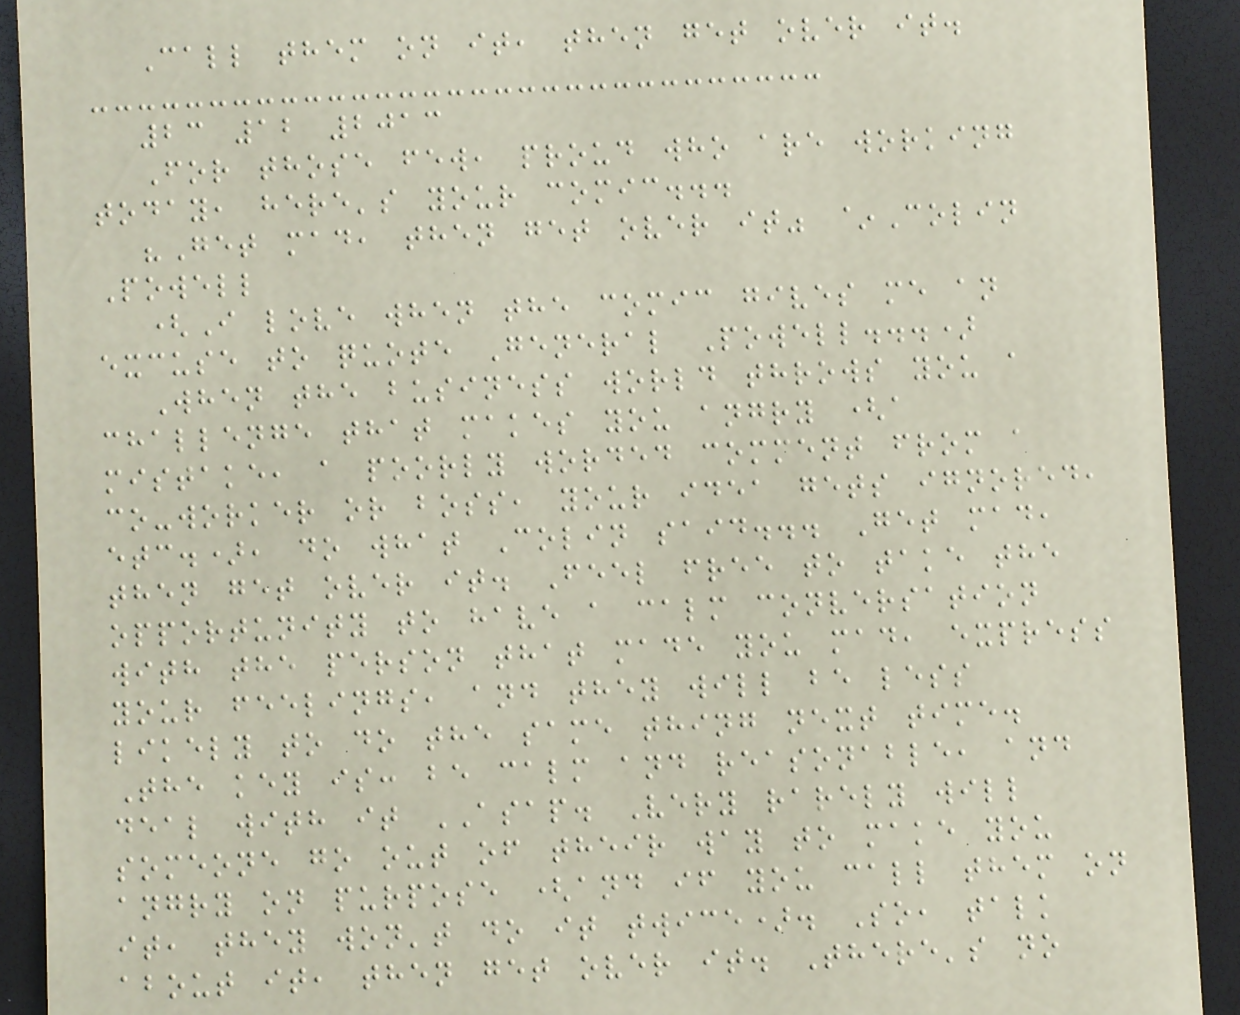Call them on it, then get over it.
23 12 2013
For those few, proud who are working
today, here's your comic...
"Get mad, then get over it" ~Colin
Powell
(I love when the comic gives me an
excuse to quote General Powell...)
When the business world throws you a
challenge that makes you angry (a
mistake, a poorly worded comment from a
co-worker or boss, your idea gets ignored,
etc.), do what Colin said... Get mad,
then get over it. Feel free to take the
opportunity to have a calm conversation
with the person that made you mad, express
your feelings, and they will be less
likely to do the same thing next time.
The key is: be calm and reasonable, and
deal with it ASAP. Very rarely will
someone go out of their way to make you
angry on purpose (and if you call them on
it, they won't do it twice). So, talk
about it, then get over it. There's no
